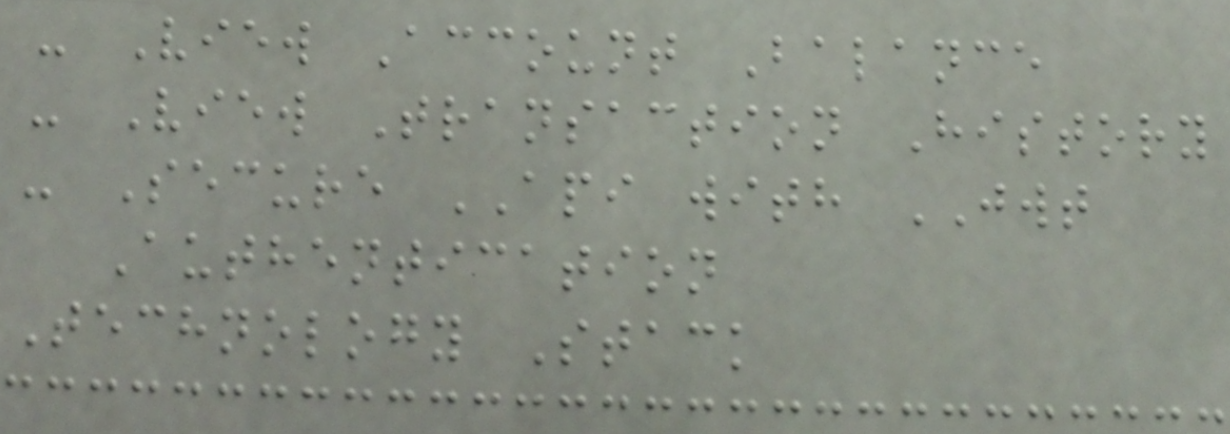- View Account Balance
- View Transaction History
- Secure API with JWT
Authentication
Technology Stack
